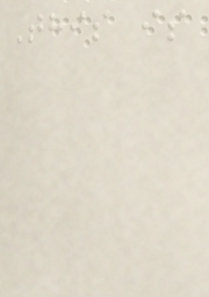This is
